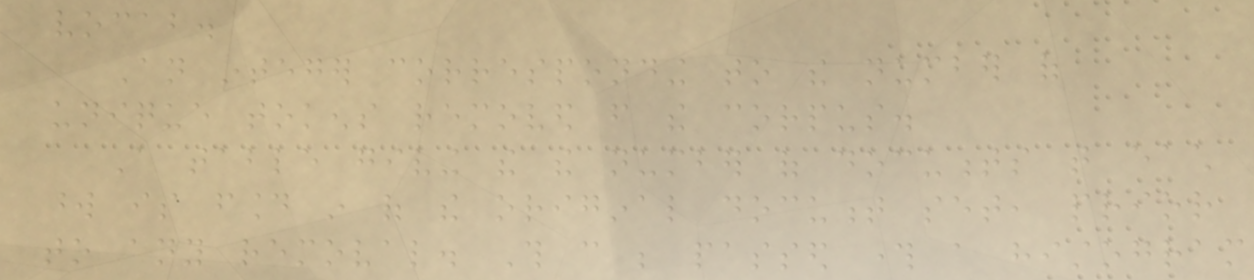vocab.
An integer corresponding to the number of
unique tokens removed from the corpus.
A table giving the the number of documents that each
word is found in of the original document set, prior
to any removal. This can be passed through a histogram
